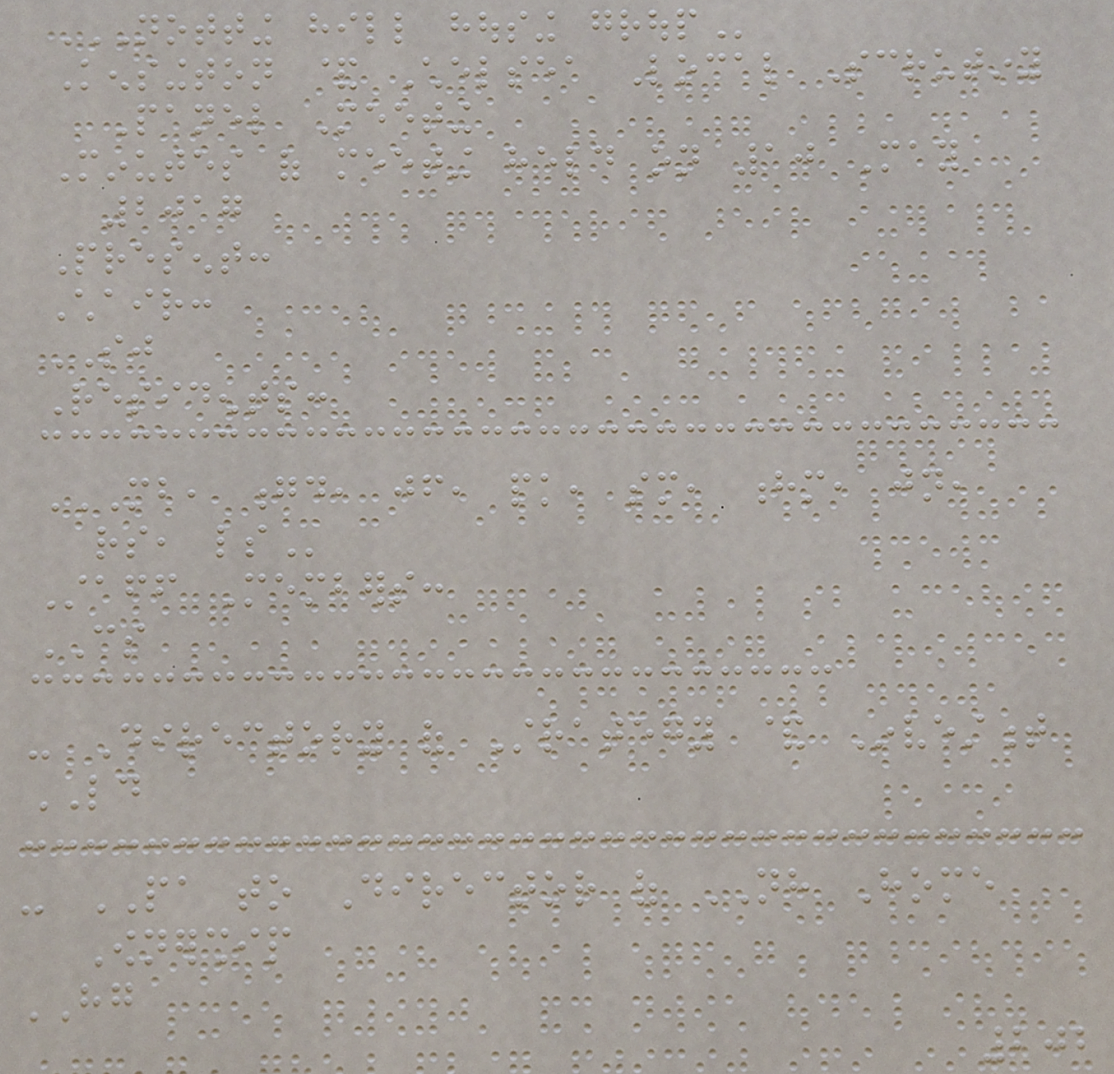NOTTING HILL HOUSING GROUP
Kensington & Chelsea Local Scrutiny
Panel Meeting
Minutes of meeting held on 10 May
2017
Present:
Chair:
SJ
Residents:
MB, GD, JF, PK, SM, HM, JN,
RS, LS
Staff Members:
CS
- Directory of Strategy & Investment
LD
- PA to Director of NH Home
Ownership
HG
202
